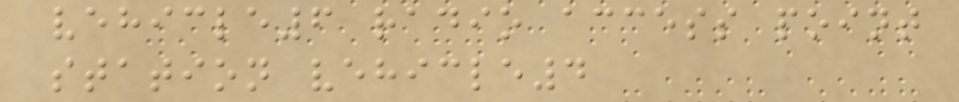vehicle6 radio access point
station vehicle4
